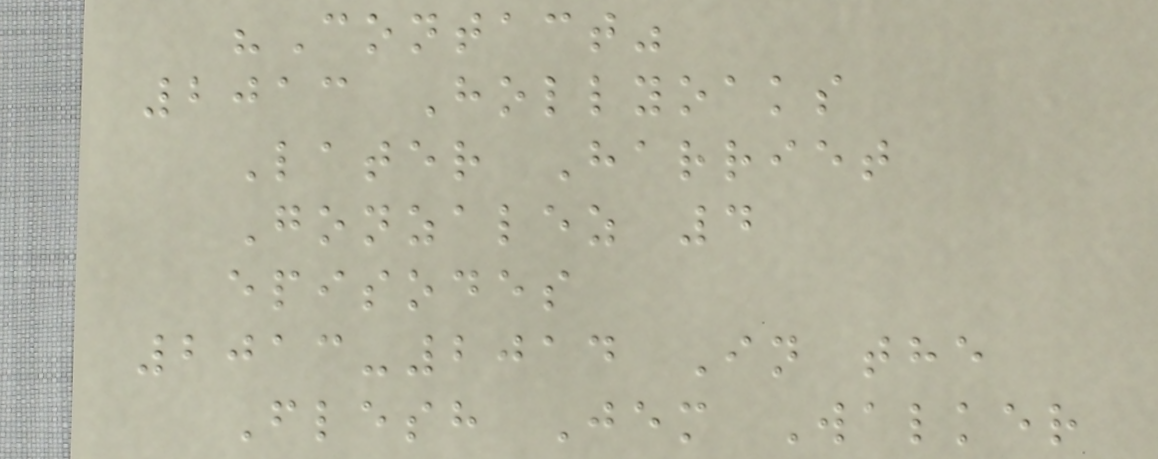"Contact"
2013 Hollyoaks
Later Harriet
Gonzalez 4
episodes
2013-2014 In the
Flesh Jem Walker
